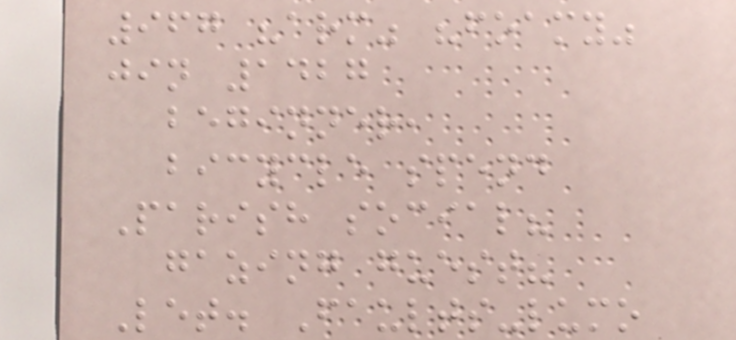967 "arm" "foamy"
jin 1427
beginner,
bicycle spend
Parish social?
gazing guest?
Let. Faults-lumo
